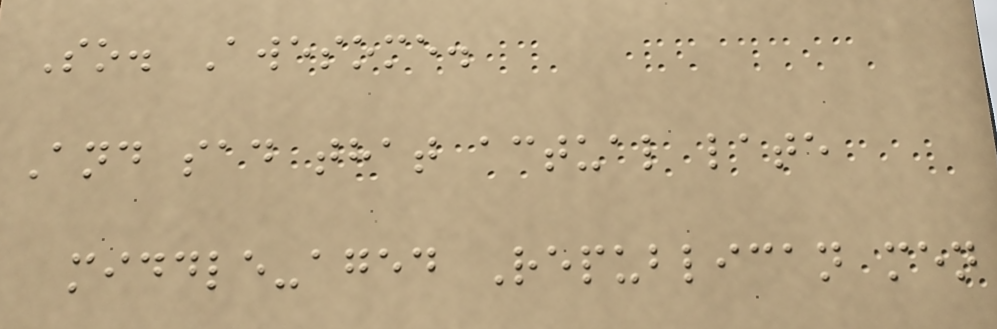So. Awesome.
And sad that actual late
middle-aged Republican men
